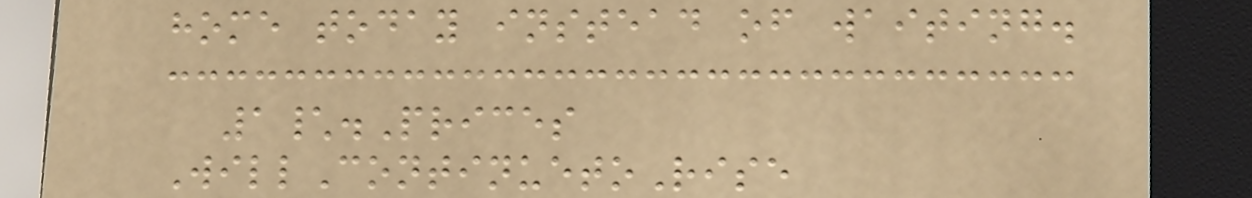home today instead of waiting.
1\.Prices
WillContinuetoRise
